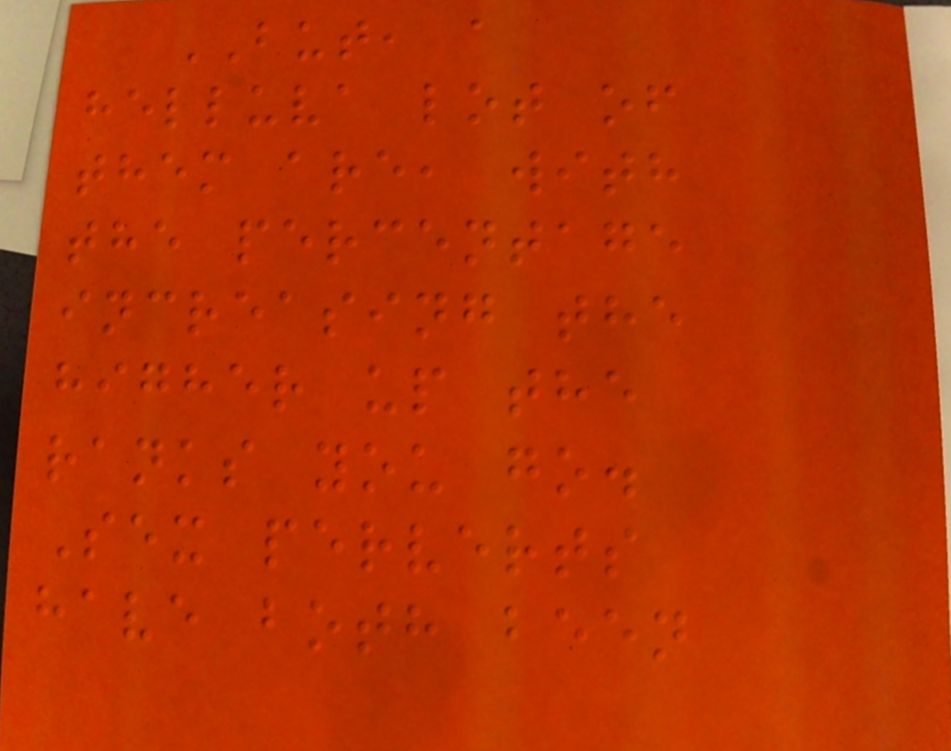BUT, a
helluva lot of
them are, with
the percentage
increasing the
higher up the
ranks you go.
Sex perverts
have both been
